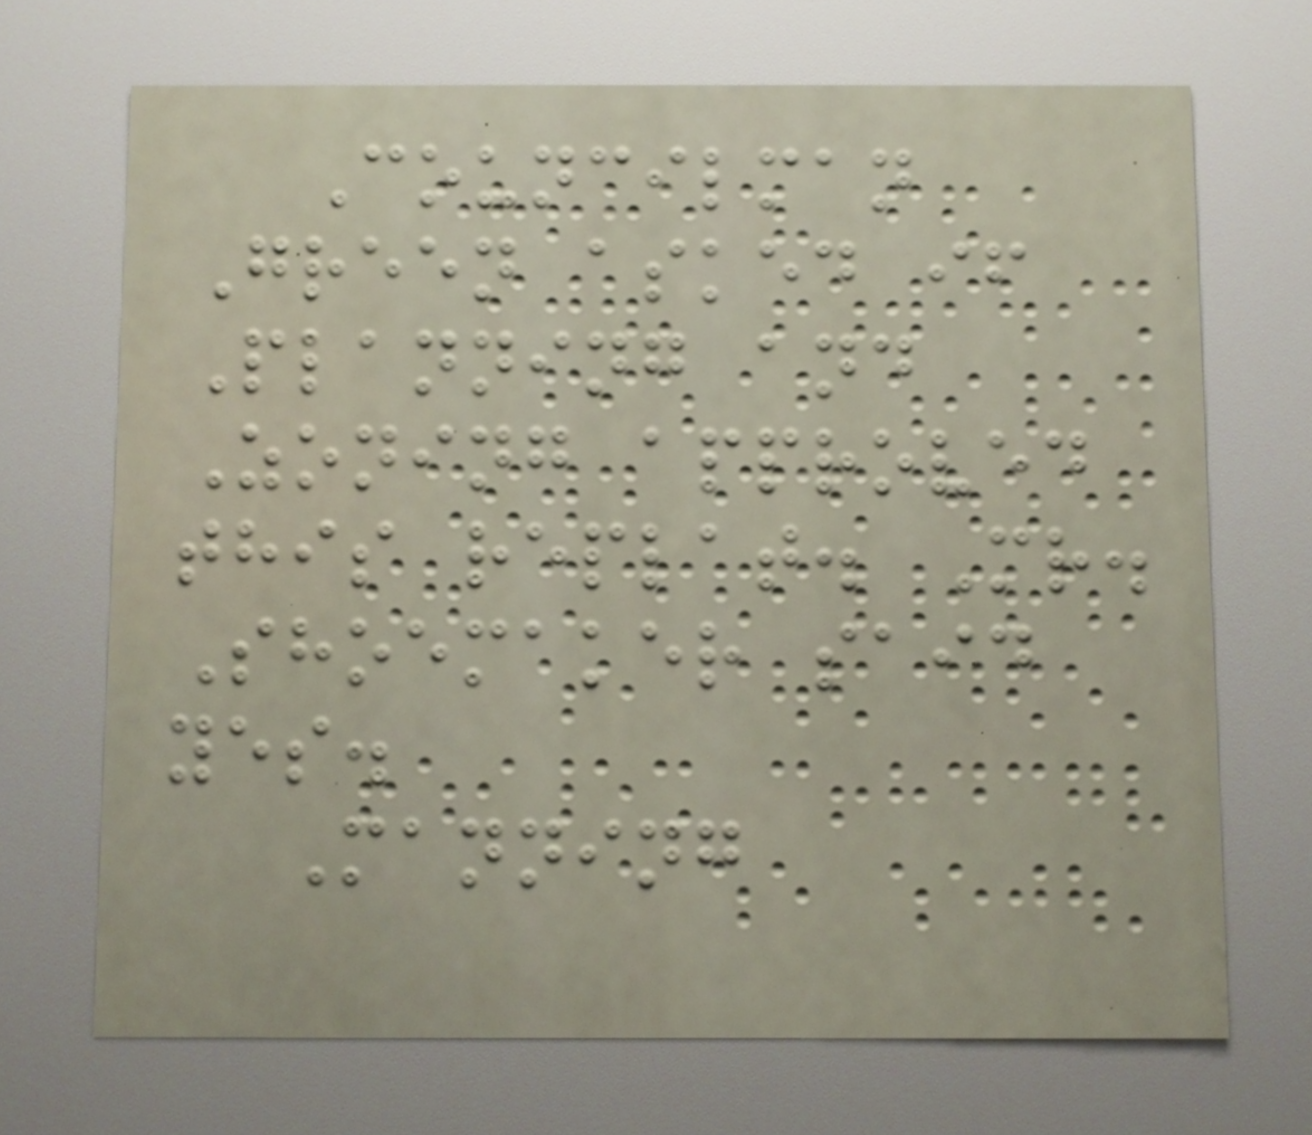Councilman
Green asked if
Planning and
Zoning approved
this replat. Mr.
Shoemaker said
yes.
Manning
